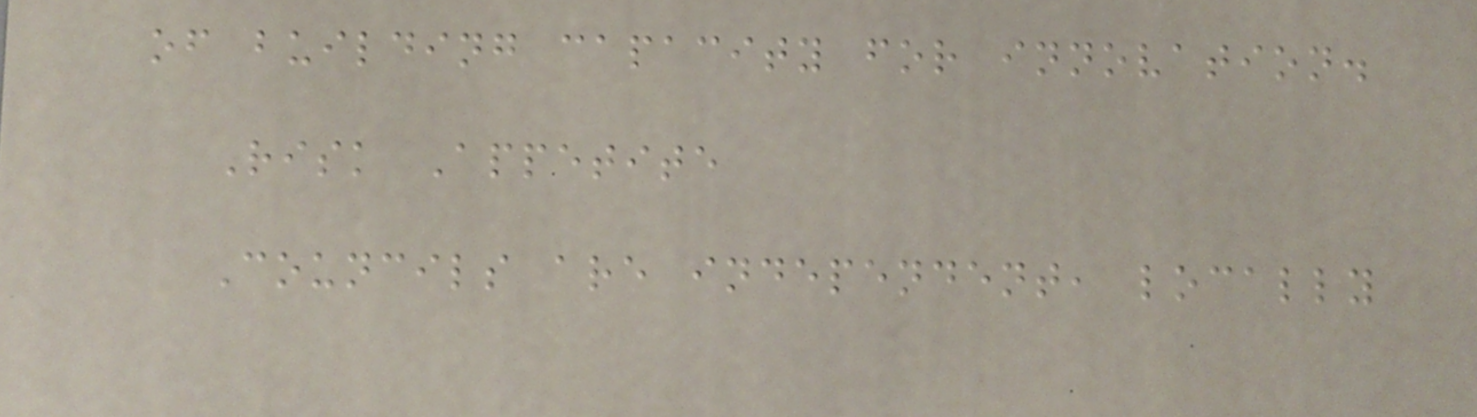of building capacity for innovation.
Risk Appetite
Councils are independent, locally
